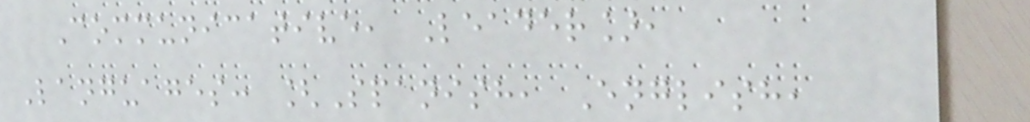Communicative, Leader],
Languages: [Spanish, English,
